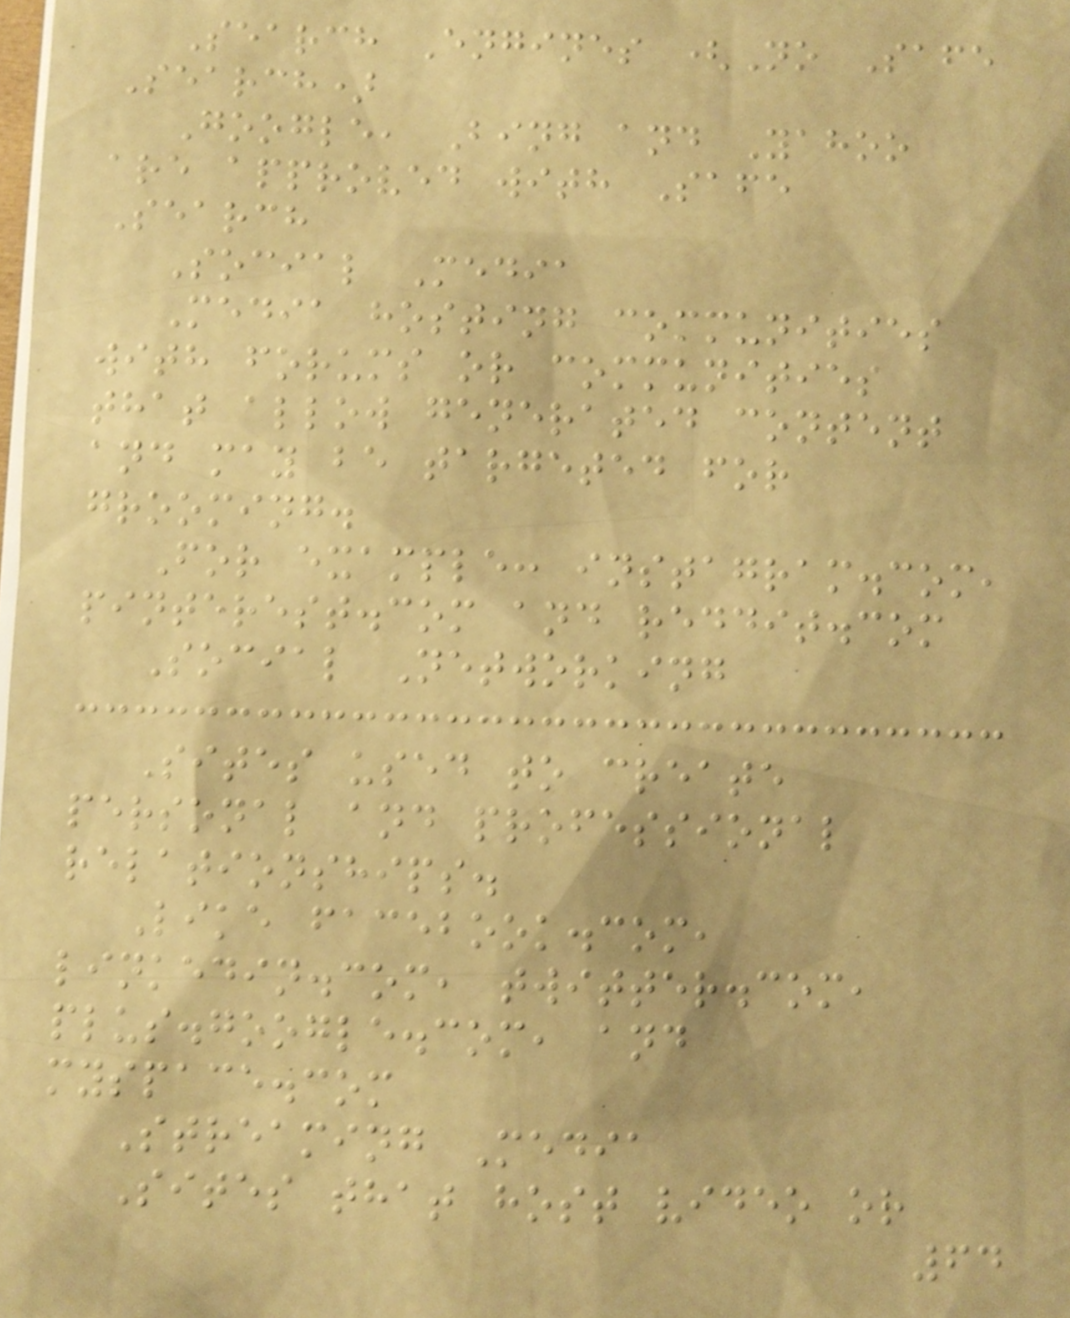Search Engines (No Safe
Search)
Google, Bing and Yahoo
are approved with Safe
Search
Social Media
Media hosting communities
with forums or communities
that allow generated content
and may be targeted for
grooming.
For example: instagram.com,
pinterest.com and reddit.com
Social Networking
Sites used to create
personal and professional
relationships.
Like facebook.com,
linkedin.com, twitter.com,
plus.google.com, and
myspace.com
Streaming Media
Sites that host video or
64
